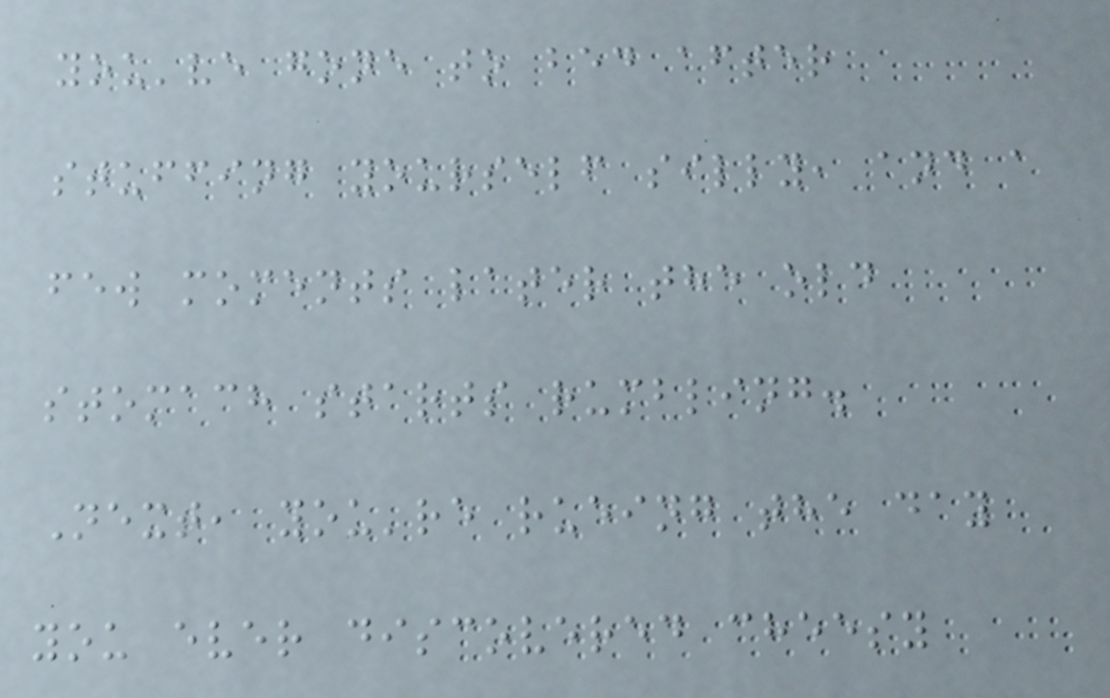you've gone to bed after
stuffing yourself silly, and a
few moments later the old
stomach starts rumbling.
Next, you're rueing the day
you ever discovered cheesy
